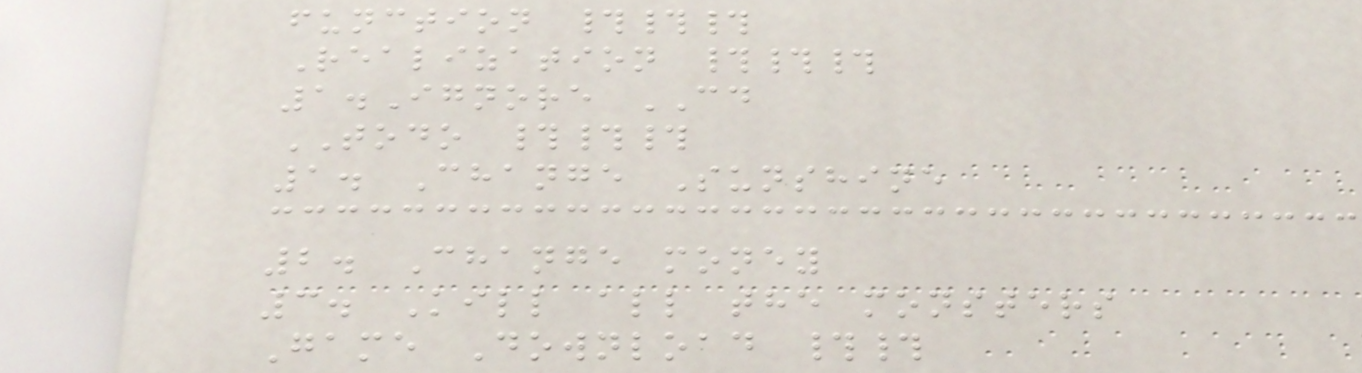function ###
Realization ###
1.Ignore CD
TODO ###
1. Change Sunshine
2. Change money
3. Kill all the monsters
Game Download ##
